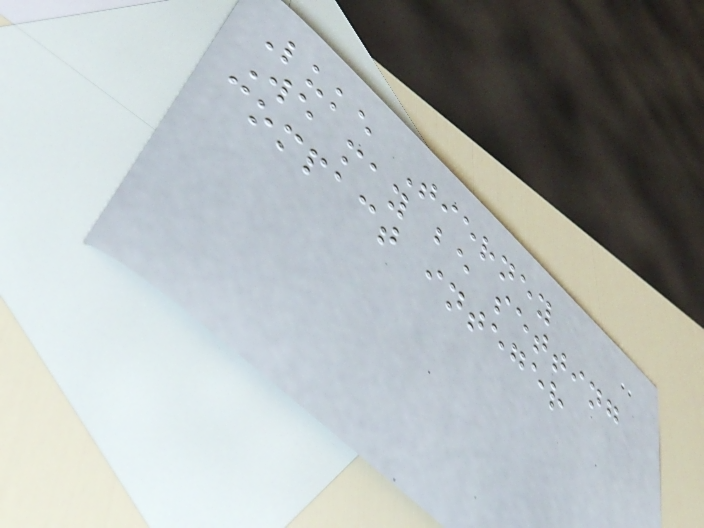Luke Tierney
We may be setting
compact integer
